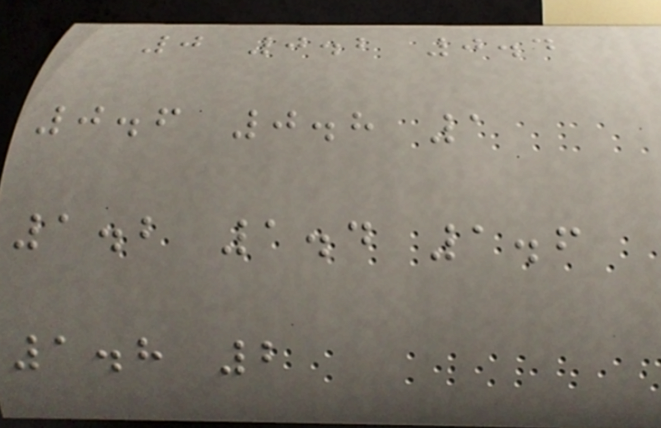0 0.2 0.4
0.6 0.8 1
1.2 1.4 1.6
1.8 2
